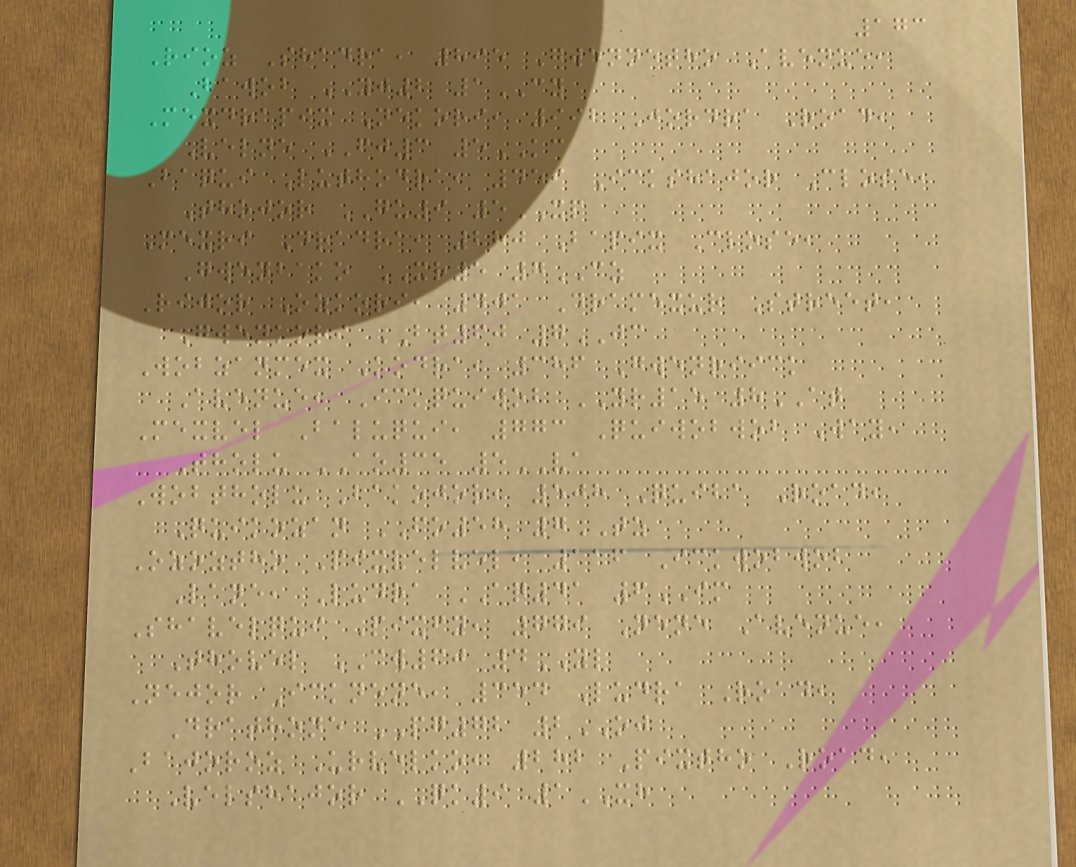173
Rioz Shadra, 895 Gwennetho Avenue,
Bawob YJ2 1CY
Mexdrapix Nekori, 992 Jordra Road,
Velne FJ3 5KC
Baqui Luthodra, 459 Ickshajor Close,
Thojor GU9 5XP
Mexri Dradra, 280 Bapix Close,
Gwenbako XR5 7CZ
Rijor Ozkori, 401 Dramexur Street,
Gwenkori BT60 7JC
Wobzanmex Kodra, 386 Gwenriick
Avenue, Ickquiwob YR15 8AT
Mexvel Baluqui, 773 Quiwobwob Way,
Tholu AO35 5VA
Wobtholu Bakojor, 508 Quiba Road,
Quikozan FO58 7TZ
Ozoztho Pixvelvel, 116 Ickwobwob
Lane, Ludra AQ41 6IM
Shavelqui Pixfy, 779 Nene Avenue,
Thovel CW60 4YL
Nejor Icknene, 354 Ludra Road,
Drathone PG72 2OJ
Bajoroz Urvelko, 282 Pixtho Road,
Velshajor QK9 1XH
